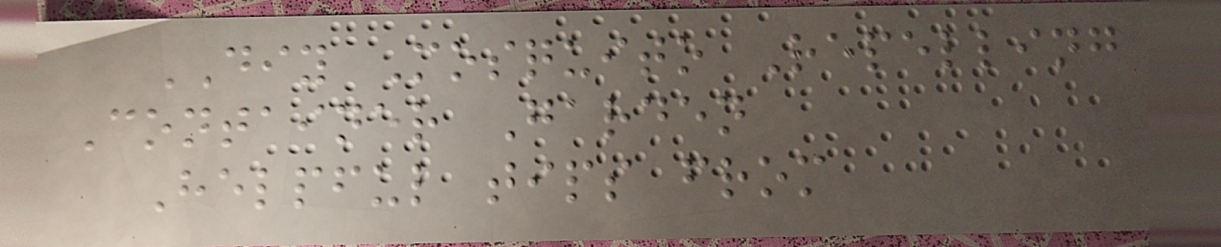DIY Mosquito Repelling
Container Garden
Helpful tips from
